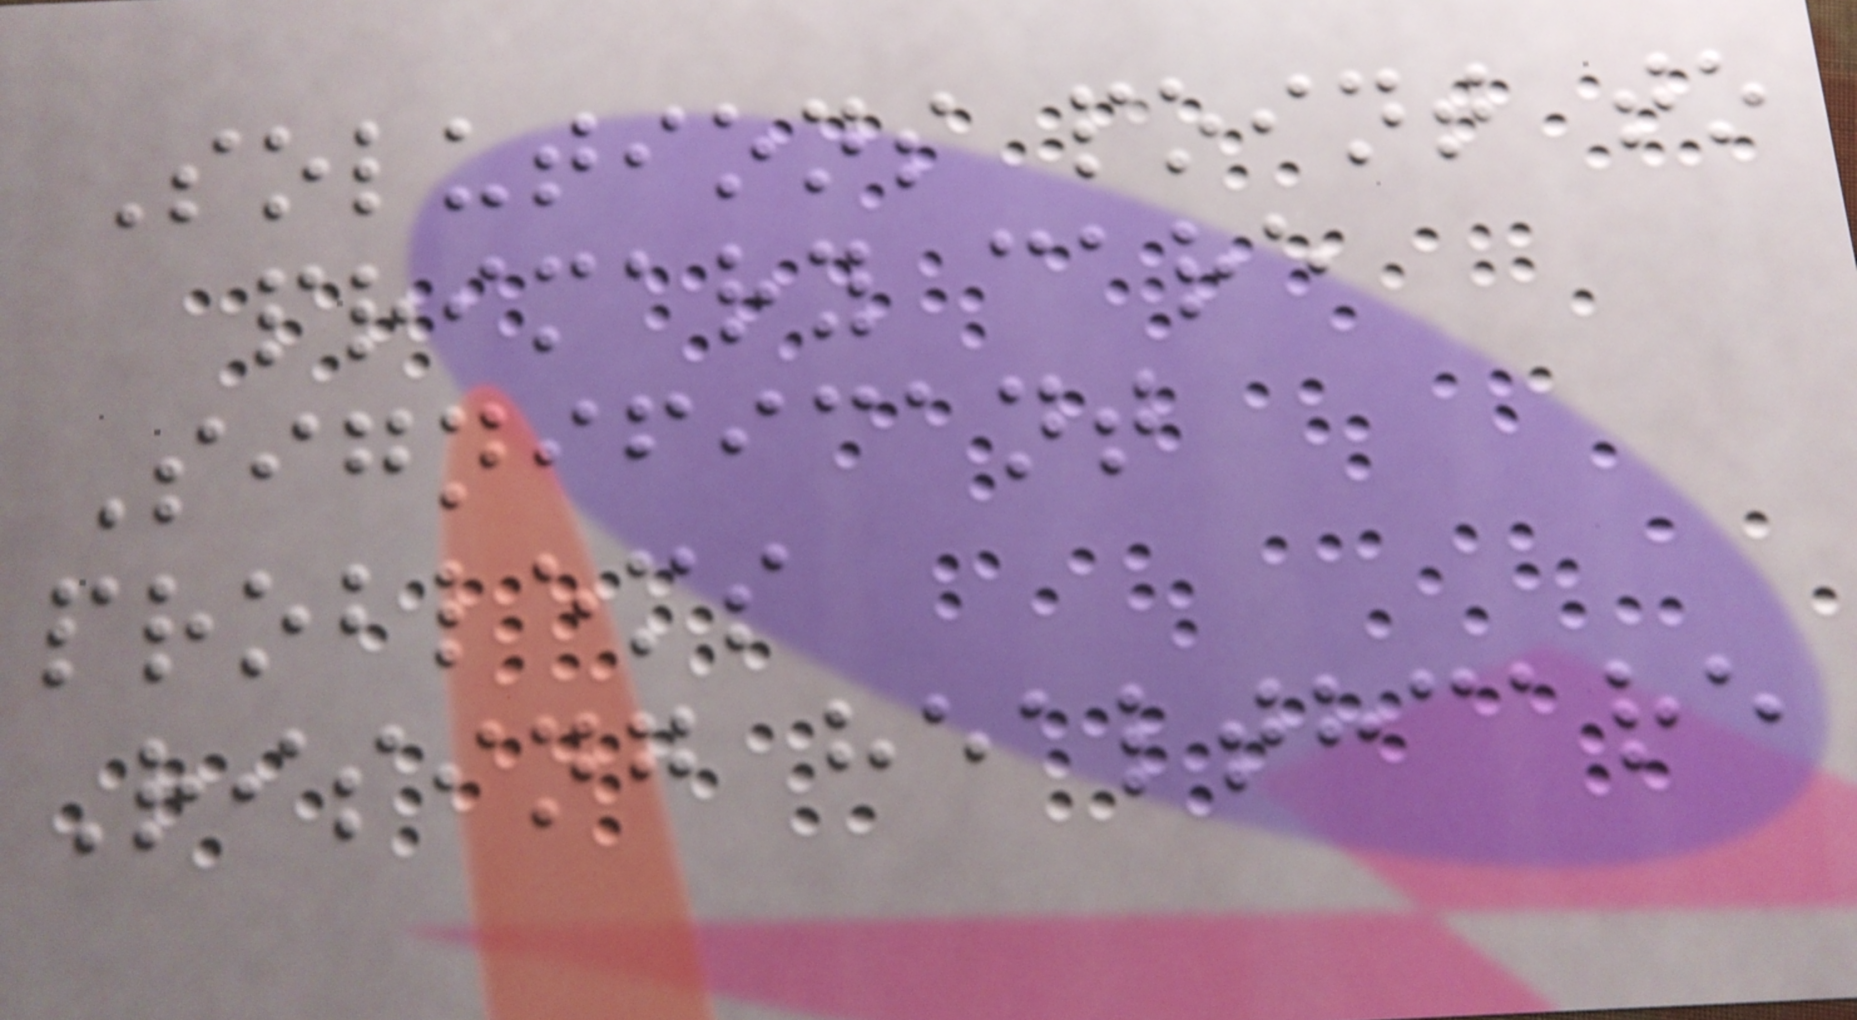Solutions point to
primary care
Significant
problems
Rising healthcare
